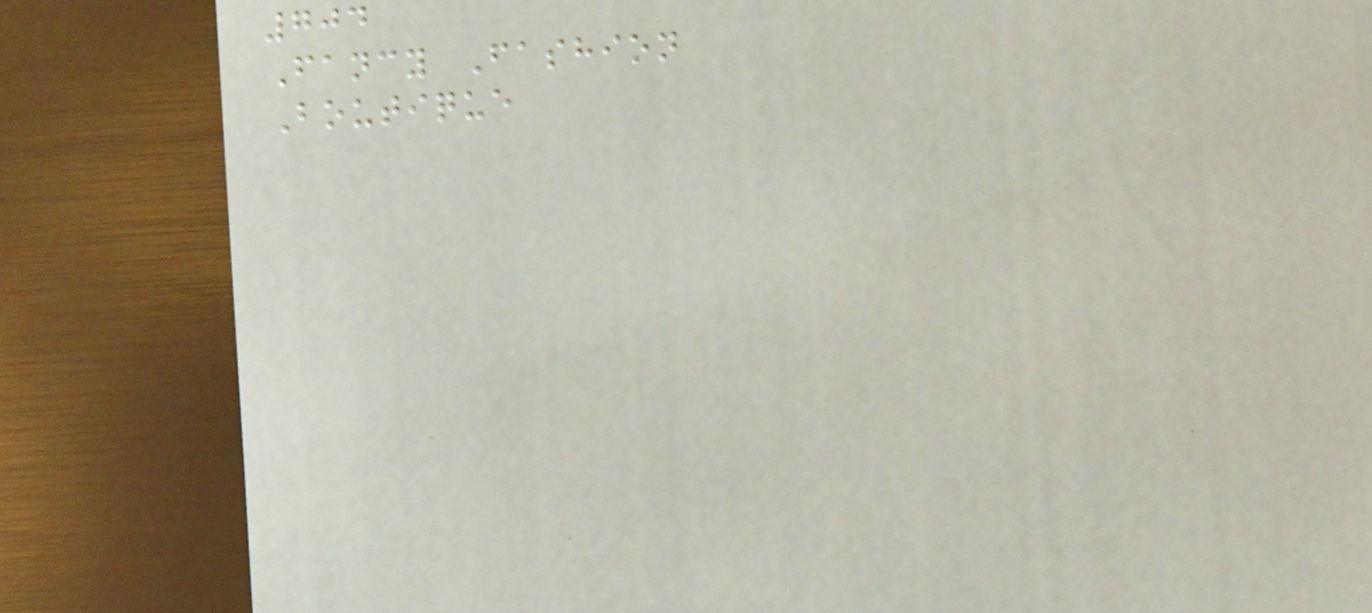704
Fancy Fashion
Boutique
